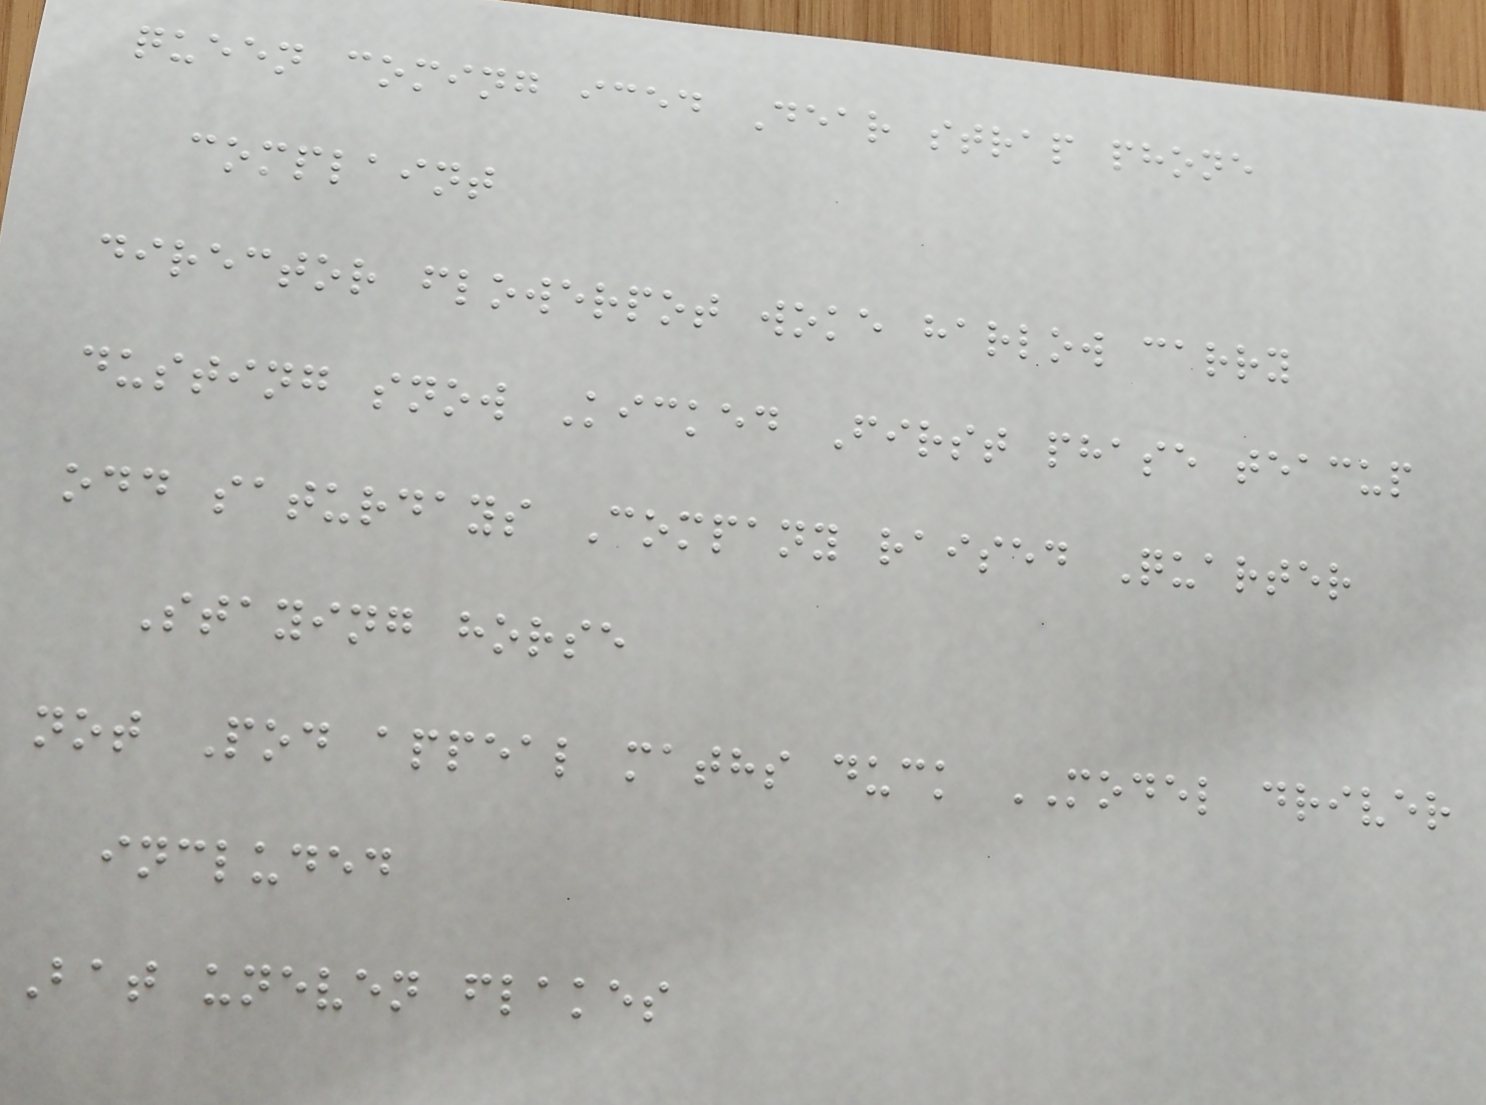queen coming iced Dear strap phone
complaint
director flowerpot woke harlow carry
dusting snow Kicked First phase teacup
odd saturdays Company raised Quarter
Staying horse
not Pod appeal maths duck MODEL driver
included
Bat uneven flakes
